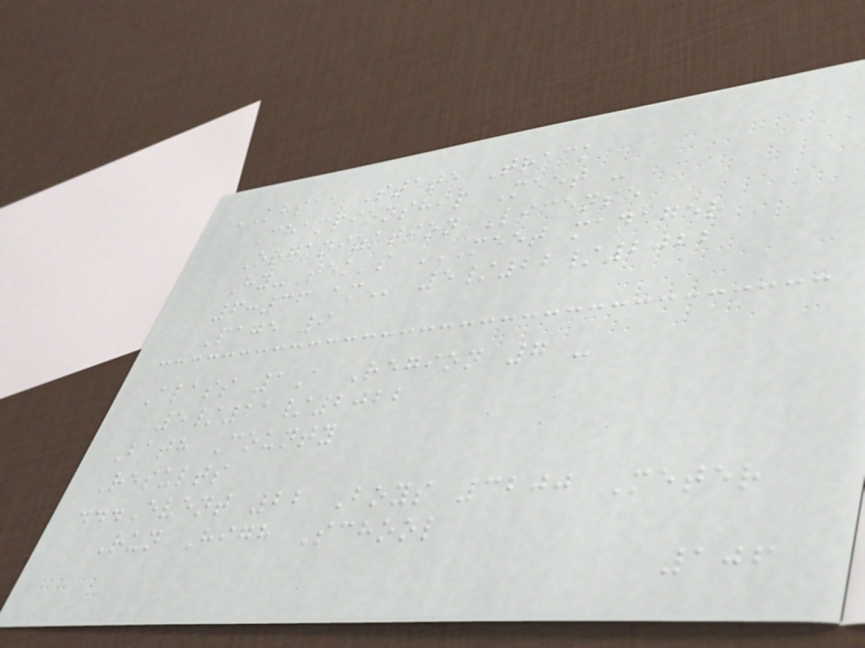KHSAA State Track
Championship Meet -
Organization License
Hy-Tek's MEET MANAGER
6:36 AM 5/22/2022
Page 9
Class 1A Region 7 -
5/21/2022
Bath County
Results
...Event 22 Boys 3200 Meter
Run High School
106
